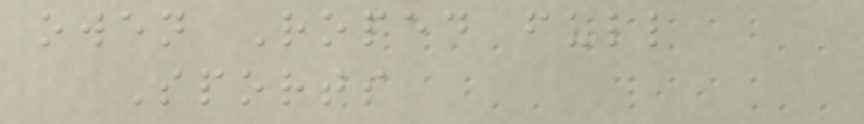owen Roped full
Sports
